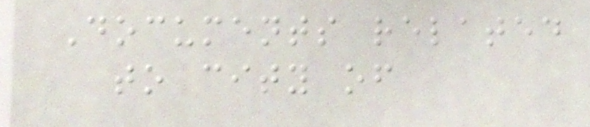Documents related
to city of
